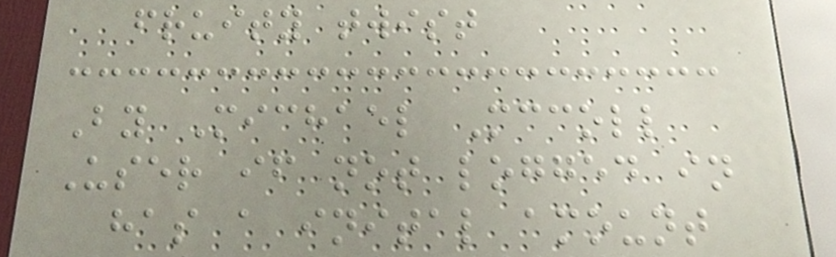fruity twist
By Michael Mccoll
User if not logged in
has a inital amount
